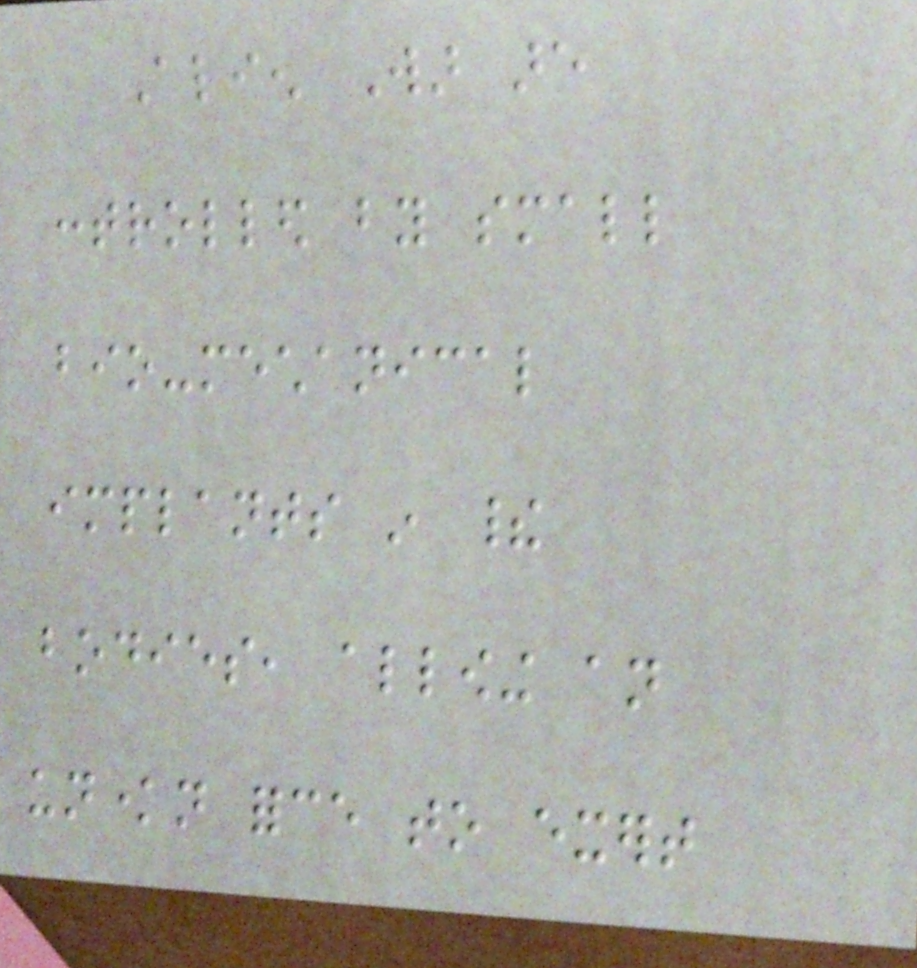Alien War are
controlled by small
bio-mechanical
implants in their
bodies, allowing an
unknown force to exert
